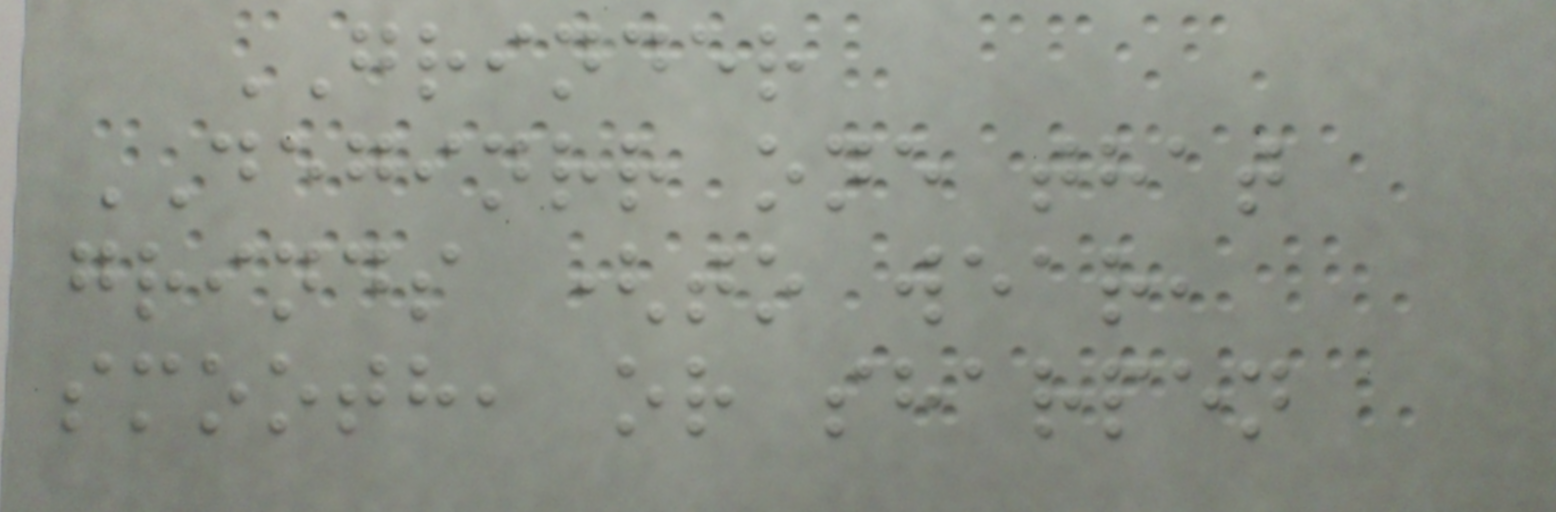GRINDER
DEGINRR one that
grinds (to wear,
smooth, or sharpen
